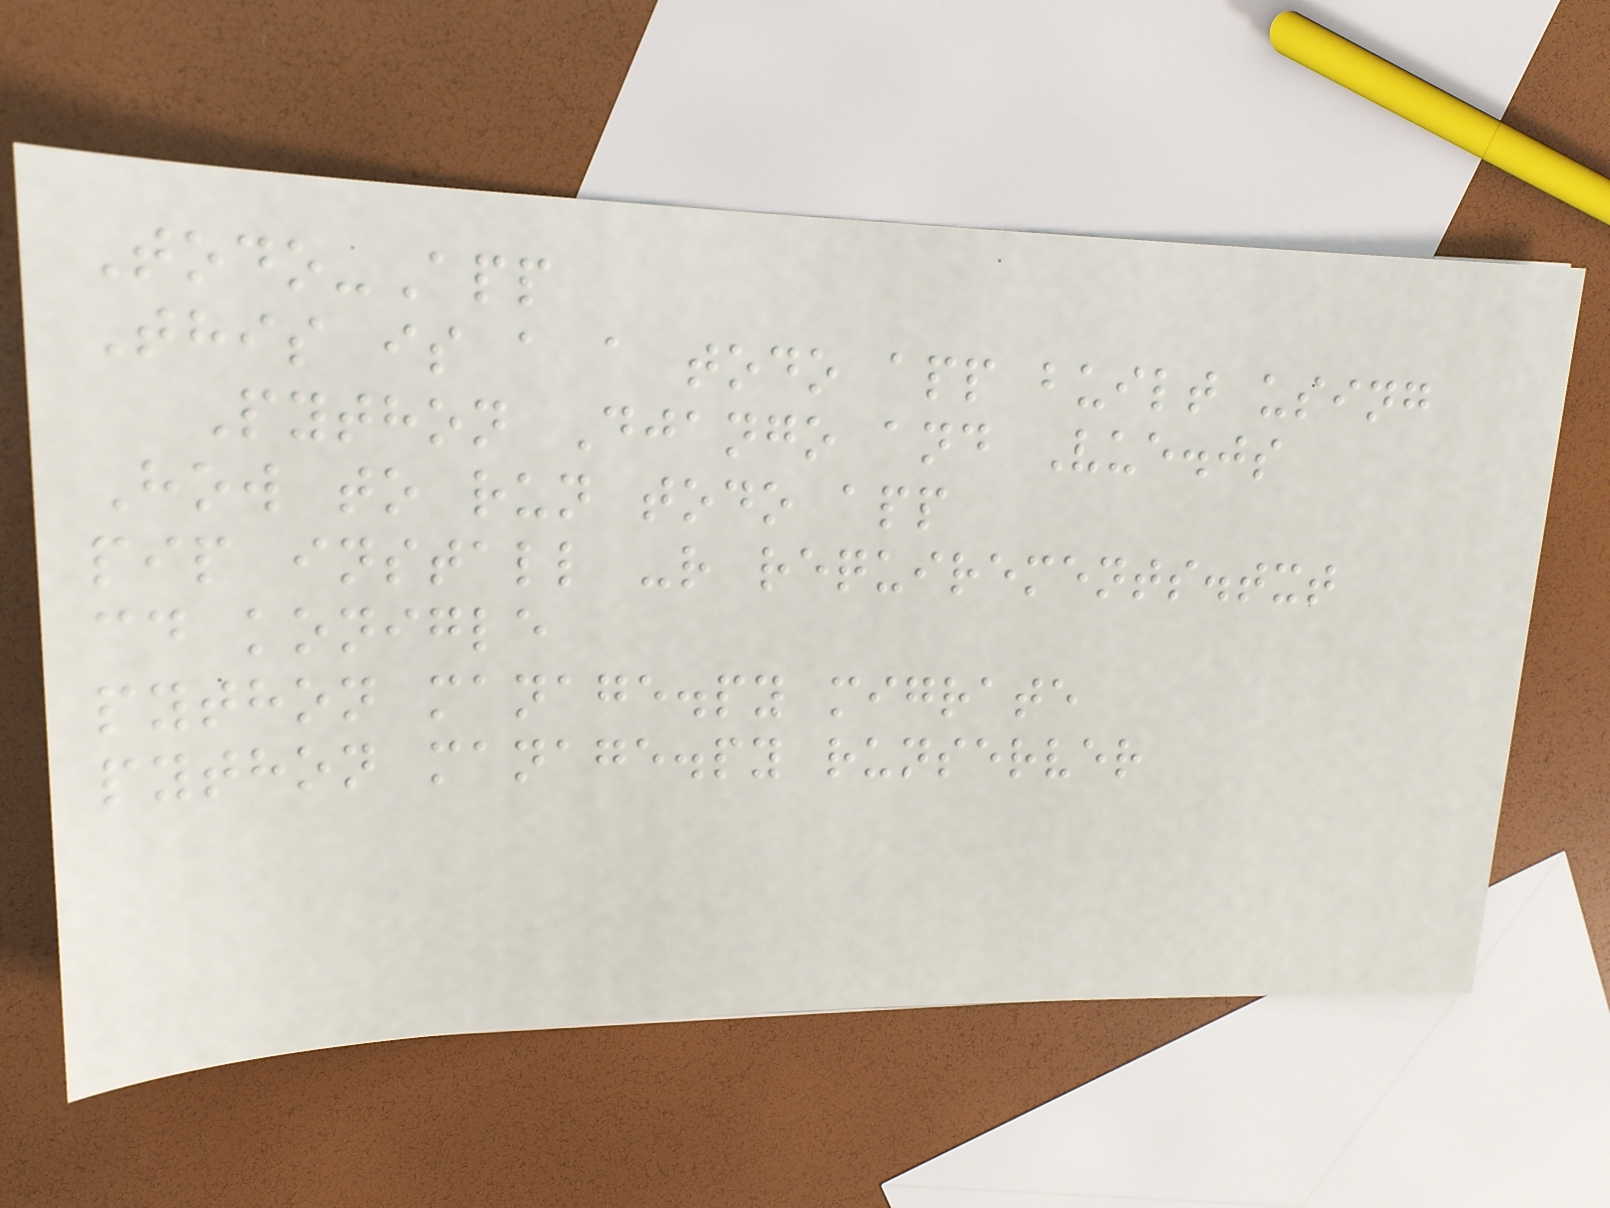Todo-App
This is a a todo app built using
Python Django and Vue.js
How to run todo app
pip install -r requirements.txt
cd konigle
python manage.py migrate
python manage.py runserver
